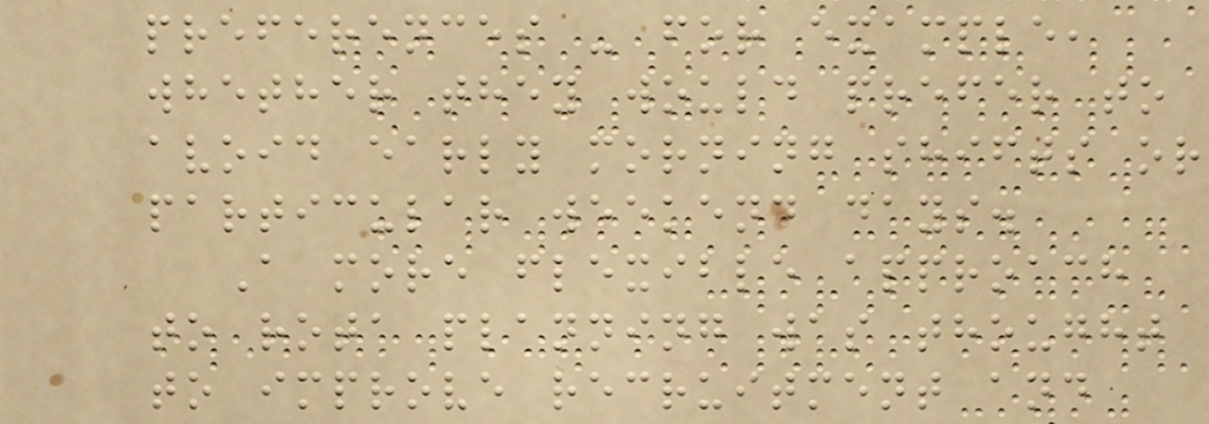preferences - for example,
whether they would prefer to
avoid early morning shifts or
particular weekend days.
A more flexible approach
to rota planning was thought
to improve recruitment and
